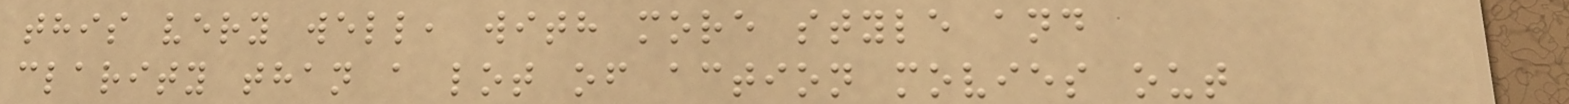this very well, with more style and
clarity than a lot of action movies out
